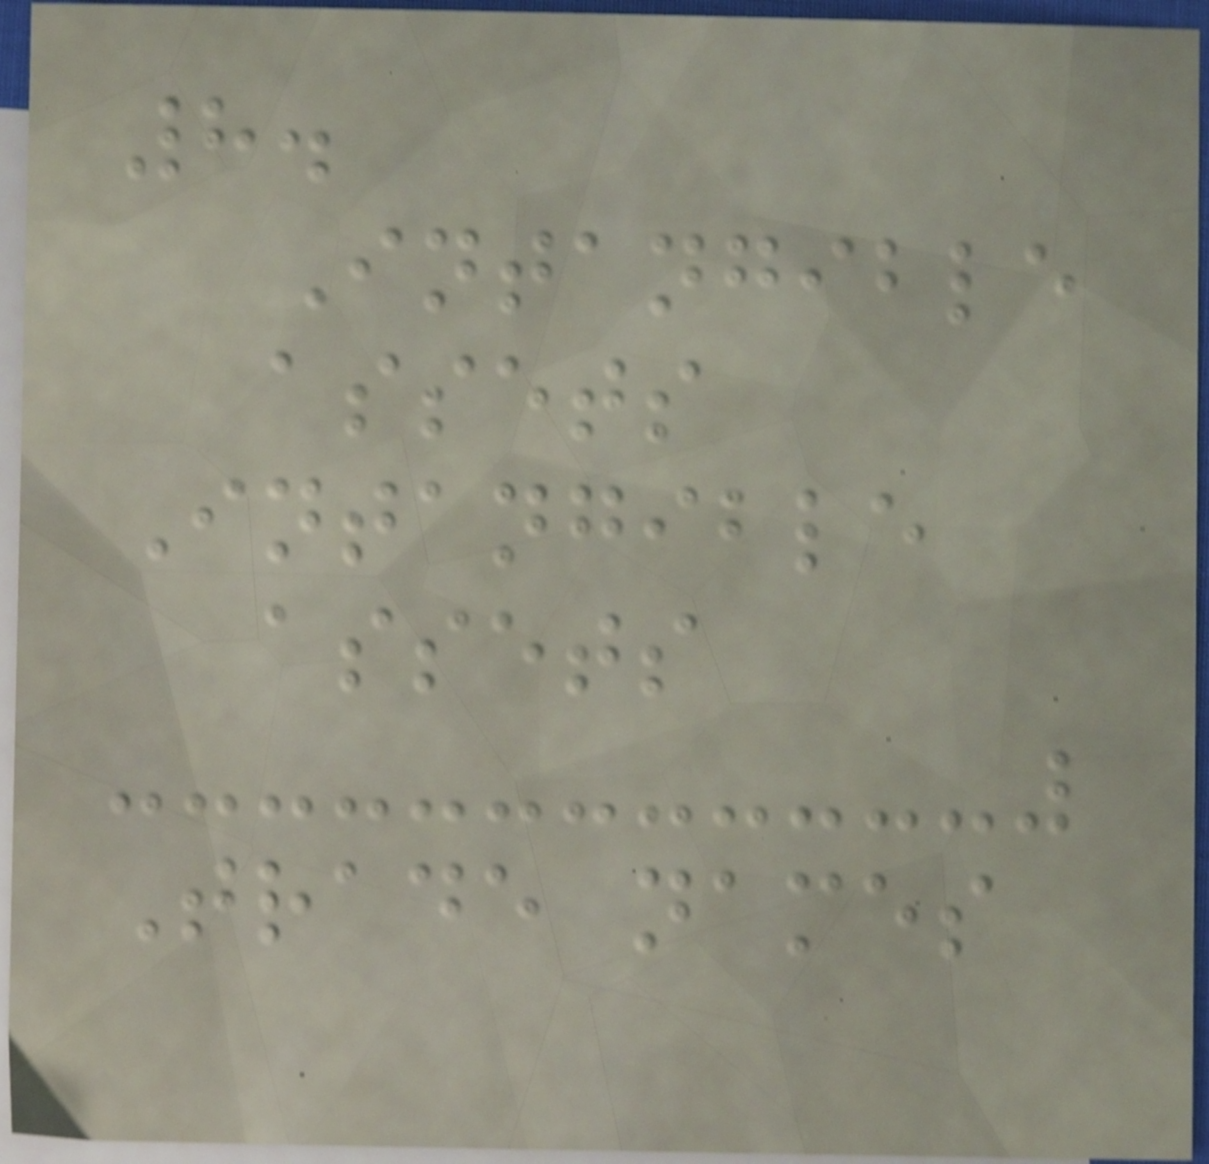8.
Intangible
assets
Intangible
assets
Trade names
